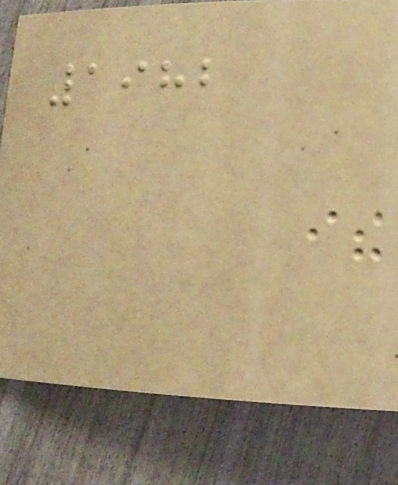1982
